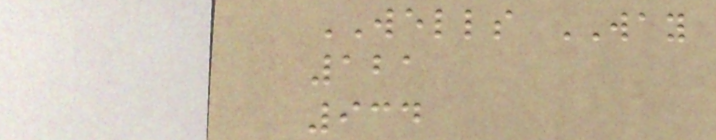WELLS WAY
121
934
